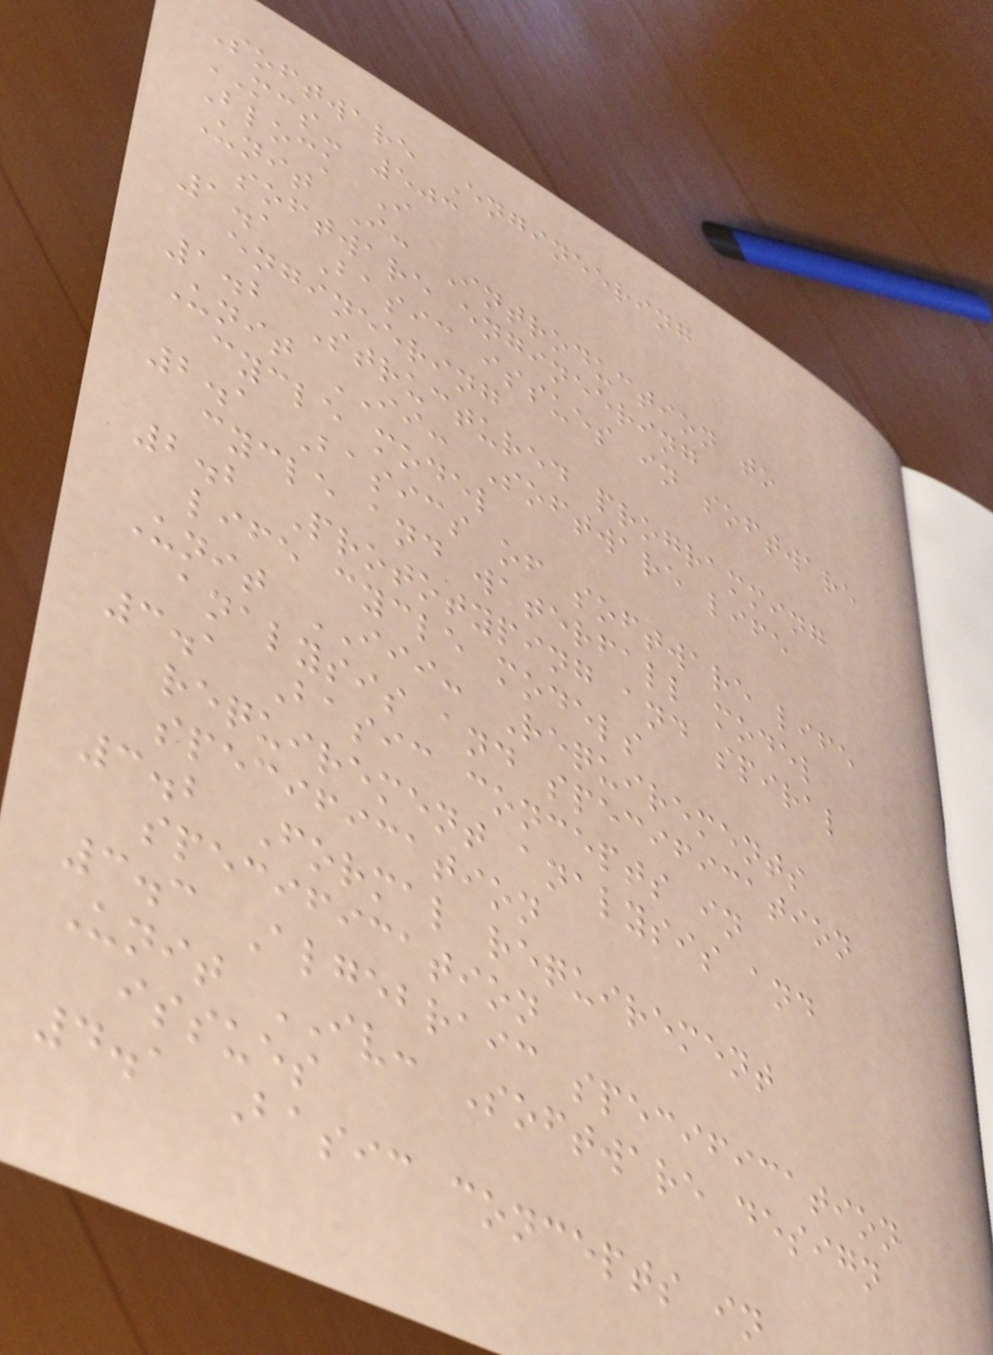Software Engineering
MCS- 503
Block I
Unit I: Introduction to
software engineering
1.1 Basic issues in software
engineering
1.2 Structured programming
Unit II: Software life
cycle model
2.1 Basics of software life
cycle and waterfall model
2.2 Prototyping and spiral
life cycle models
Unit III: Requirements
analysis and specification
3.1 Basic concepts in
requirement analysis and
specification
3.2 Formal requirement
specification
3.3 Algebraic specification
Unit IV: Software design
issues
4.1 Basic concepts in
